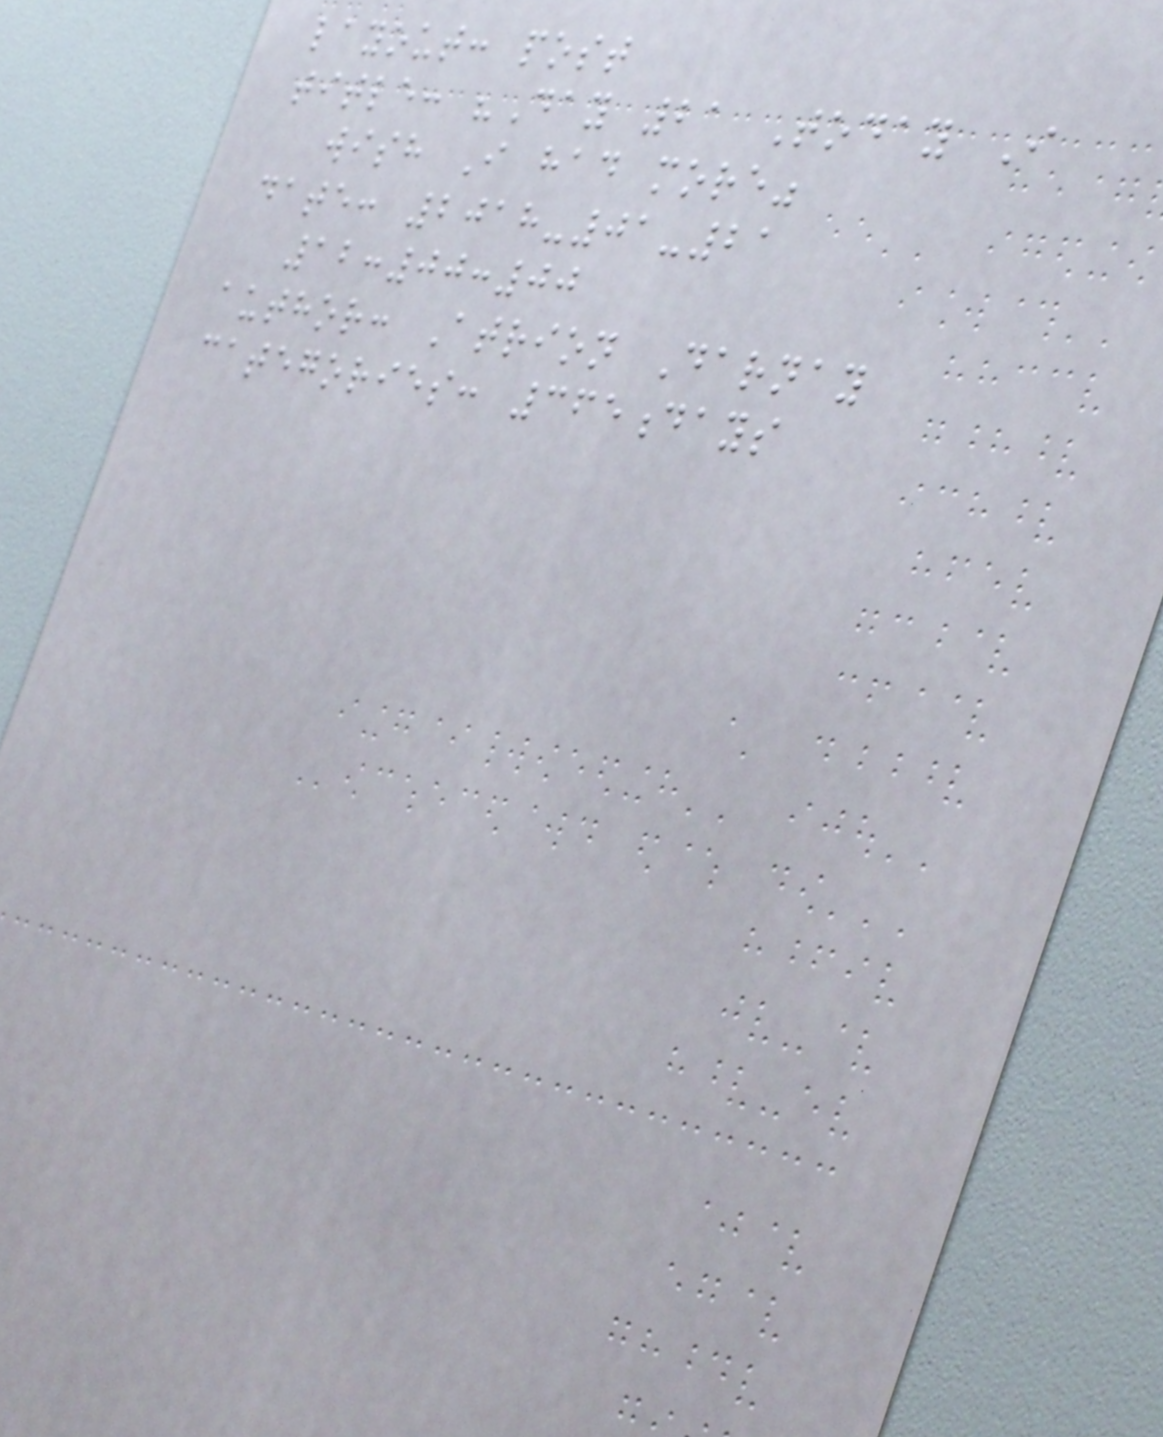layout: post
title: "Day 21 Today I
wish I had more"
date: 2018-01-21
12:00:00
author: Atrion Darnay
categories: 365days
